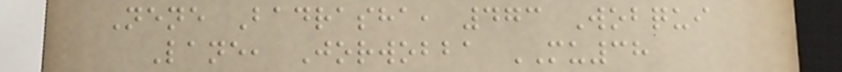Nene Badrasha, 473 Wobqui
Lane, Jorwobba MU38
